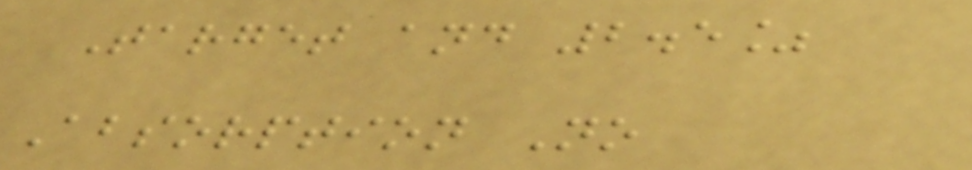Target and 2.5%
Absorption No
